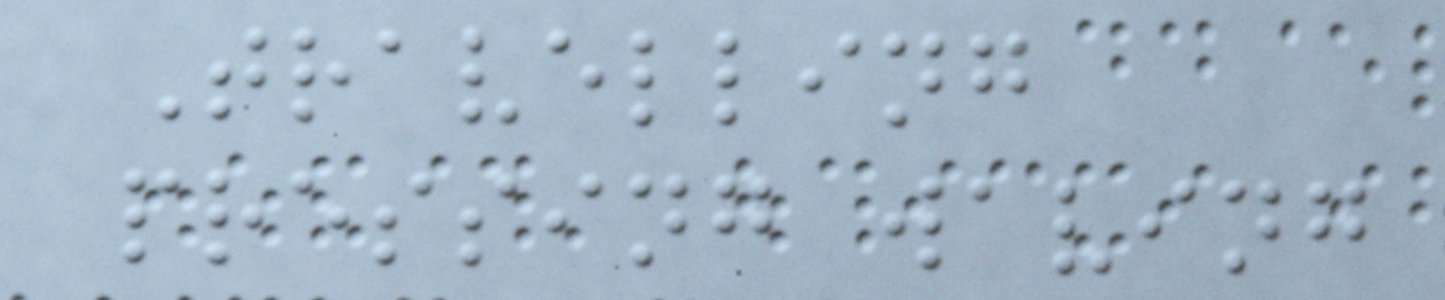Travelling
pressing waving
